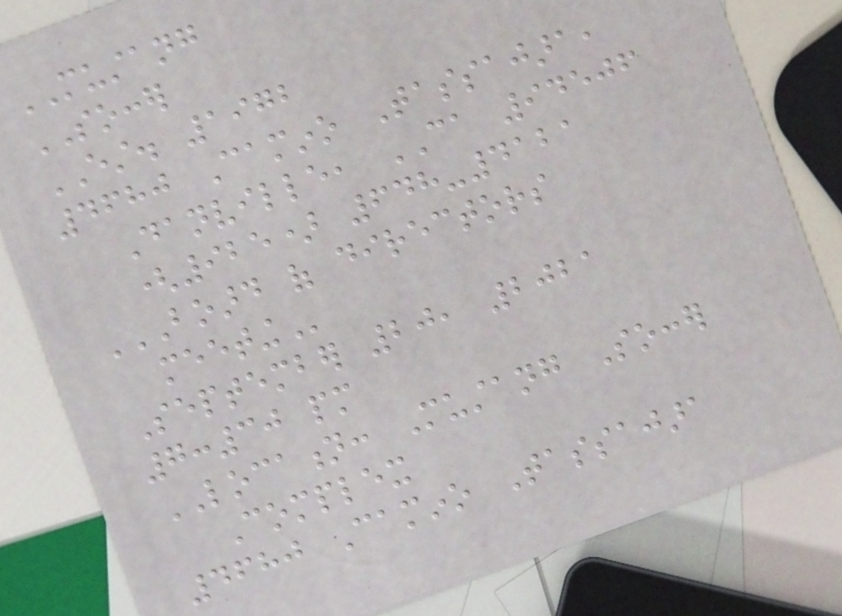MUSTANG
SOCCER
EST. 1972
4680 Camino Tassajara,
Danville, CA 94506
(925) 648-4121
BOARD OF DIRECTORS
MEETING
September 20, 2021
7:30 pm
LOCATION: Mustang Soccer
Complex
4680 Camino Tassajara
